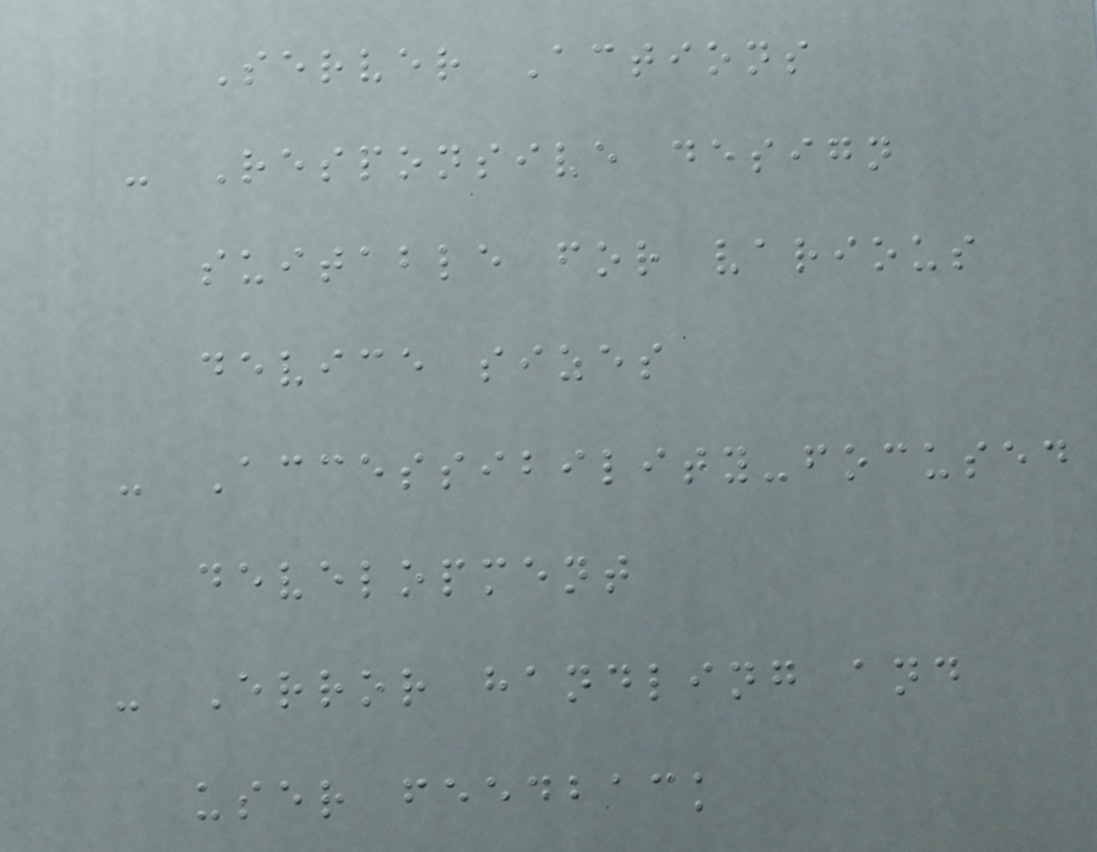Server Actions
- Responsive design
suitable for various
device sizes
- Accessibility-focused
development
- Error handling and
user feedback
